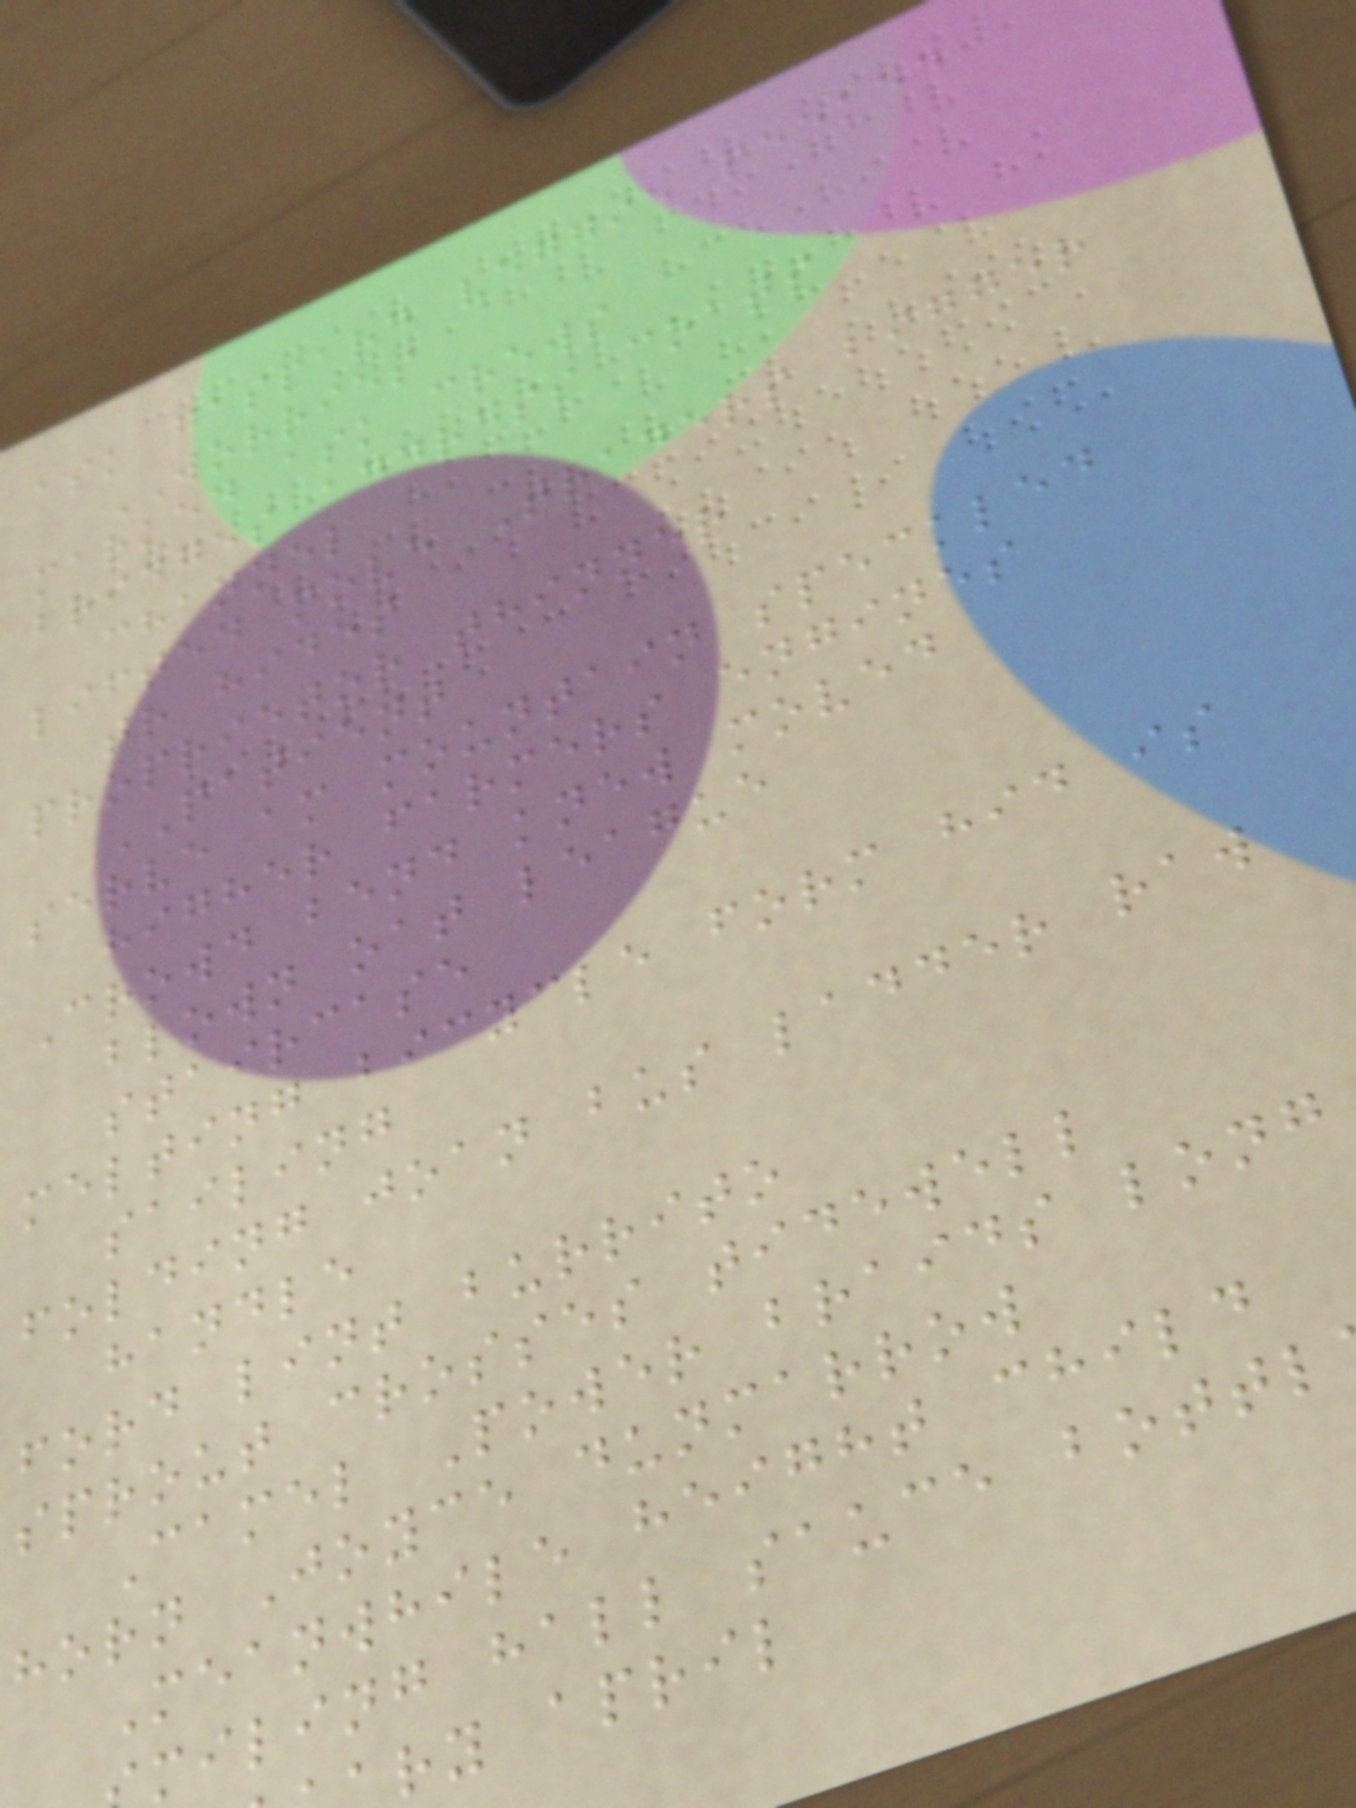ask gaspard veggie peeked
WORRIES
marked ask crews
bridges address coats
channel
lifted move Traders bigger
tr hides
proprietor thinner
PATIENT
serve am mountain speckled
higher farmers engines
Crowd bend knew moved
blown oat league
staircase
melting bicycle form hid is
sailing
folding joan bus ladder raw
handle
ford lint burrito
sprout crosses tidewell
Camel Power braids long
horn Joyce dunmarrow
Meanwhile height child
miling hall sauce bottl
ry april
